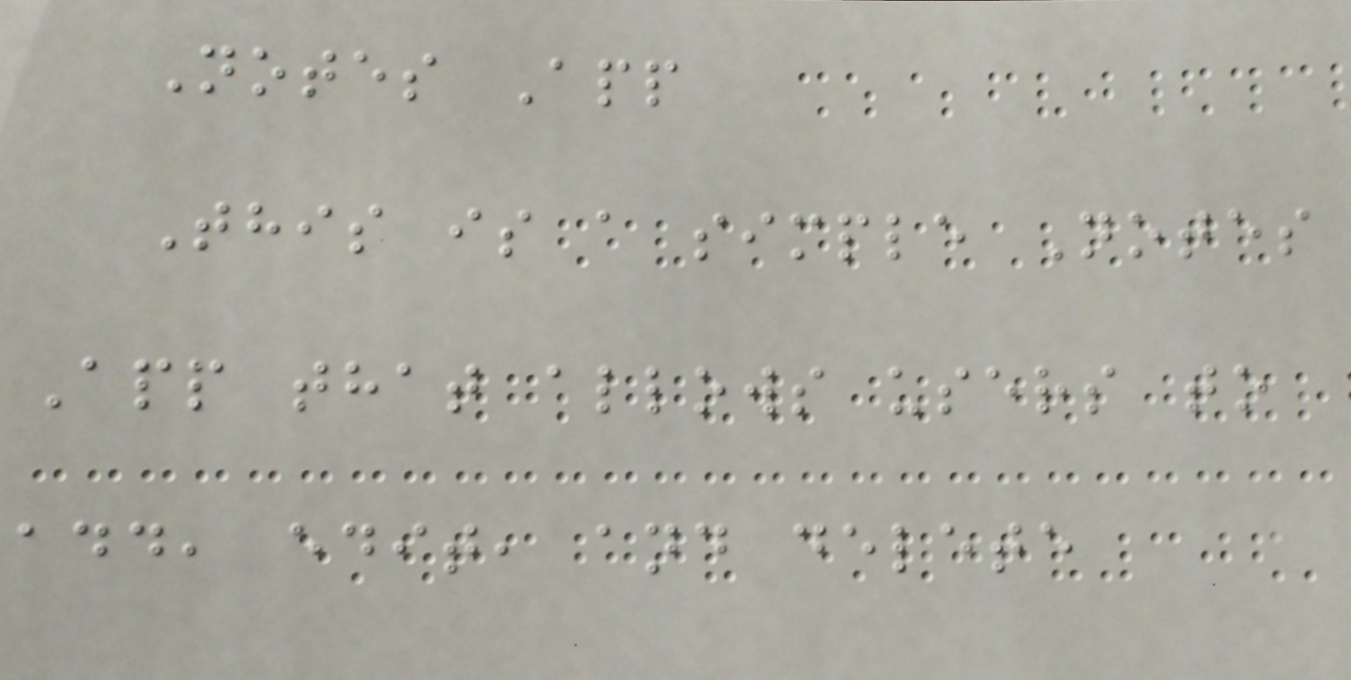Notes App
This is a simple Notes
App that allows users to
add, edit, and delete
